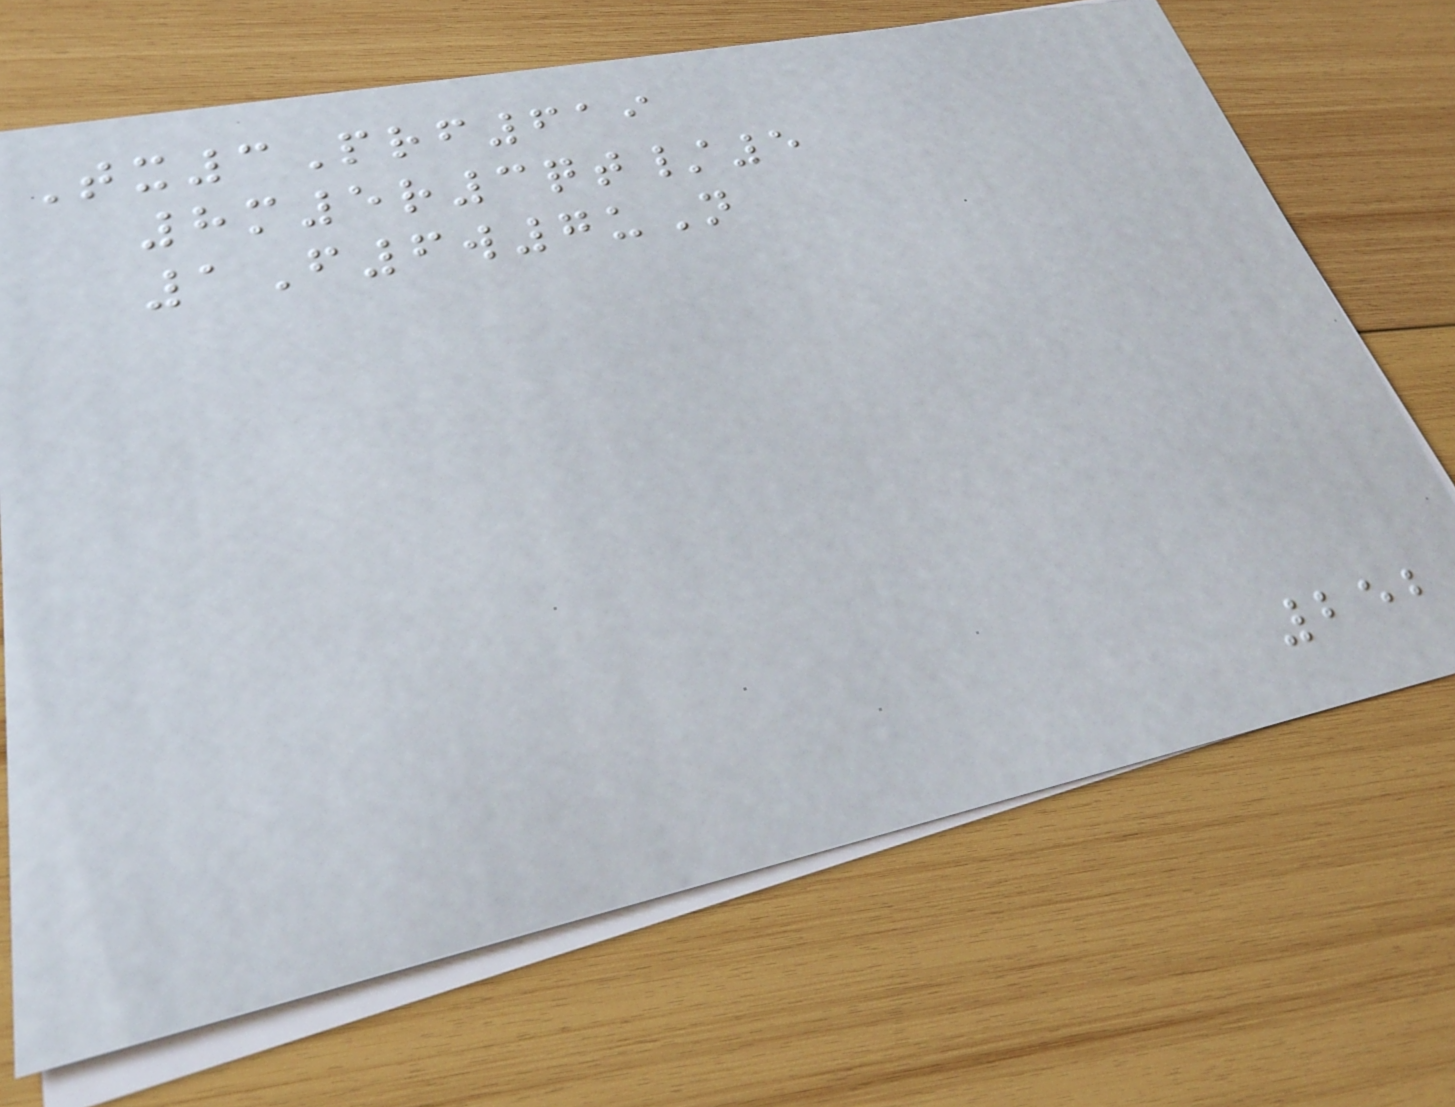Tx3Prf619
8m5r3qt/5
1F6w7uN
252
